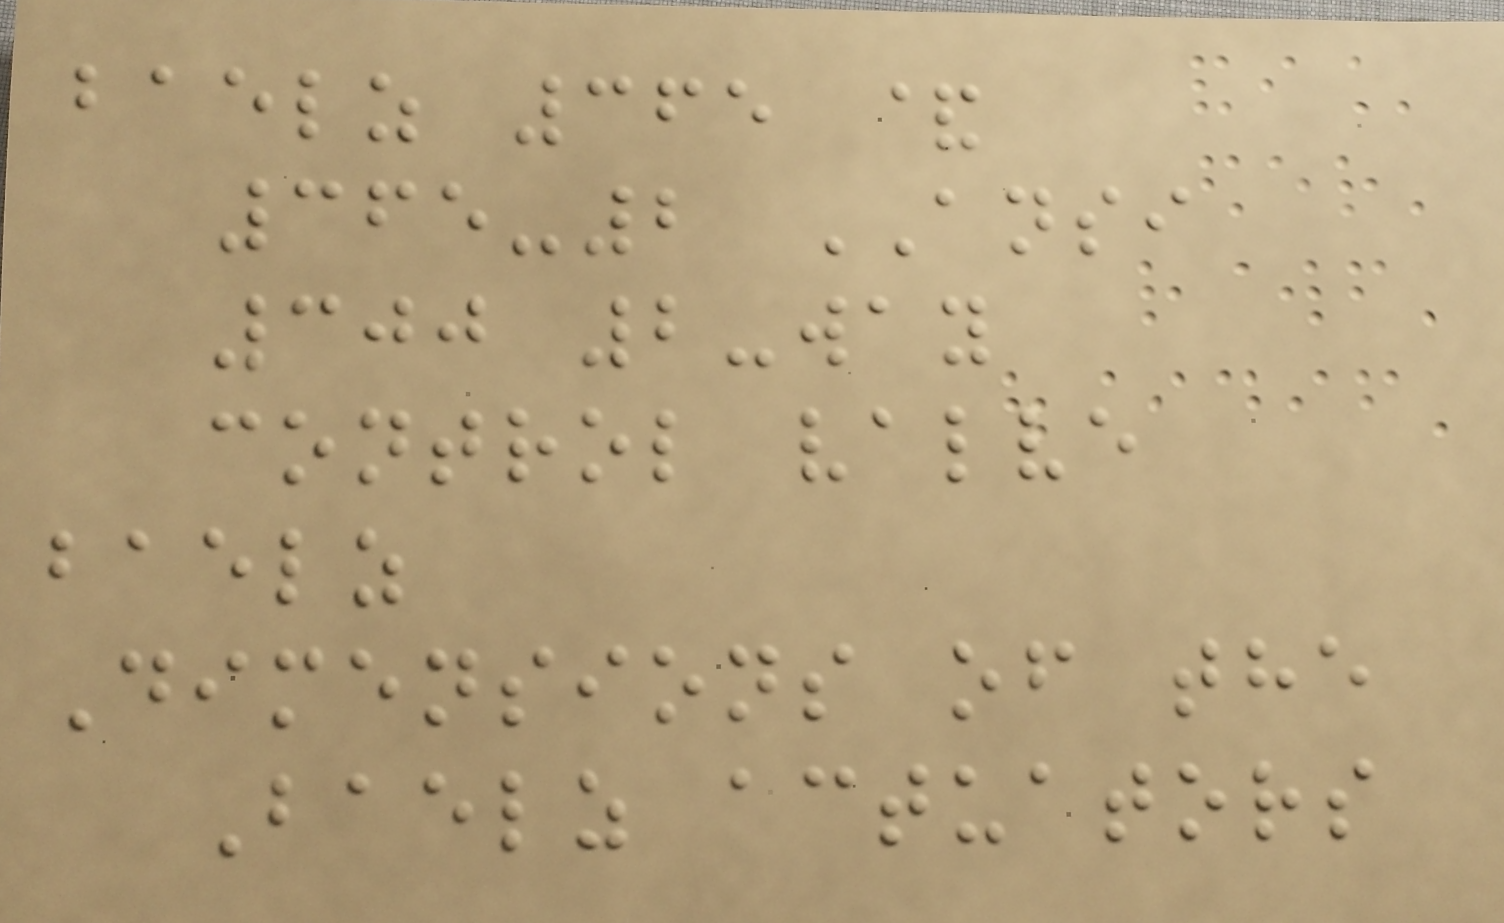baelz 365 &
365-2 ANSI
300 2-way
control valve
baelz
Dimensions of the
Baelz actuators
